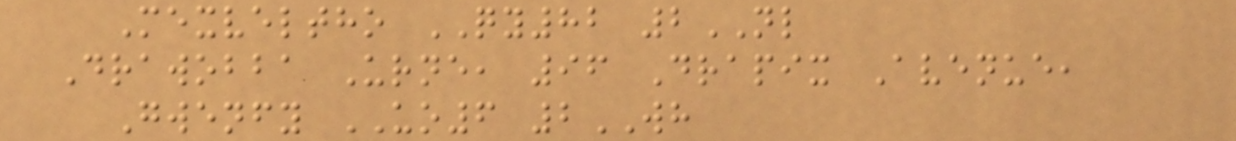Mexveltho QY82 2NL
Drawobba Urne, 96 Drapix Avenue,
Gwenfy UO6 2WH
